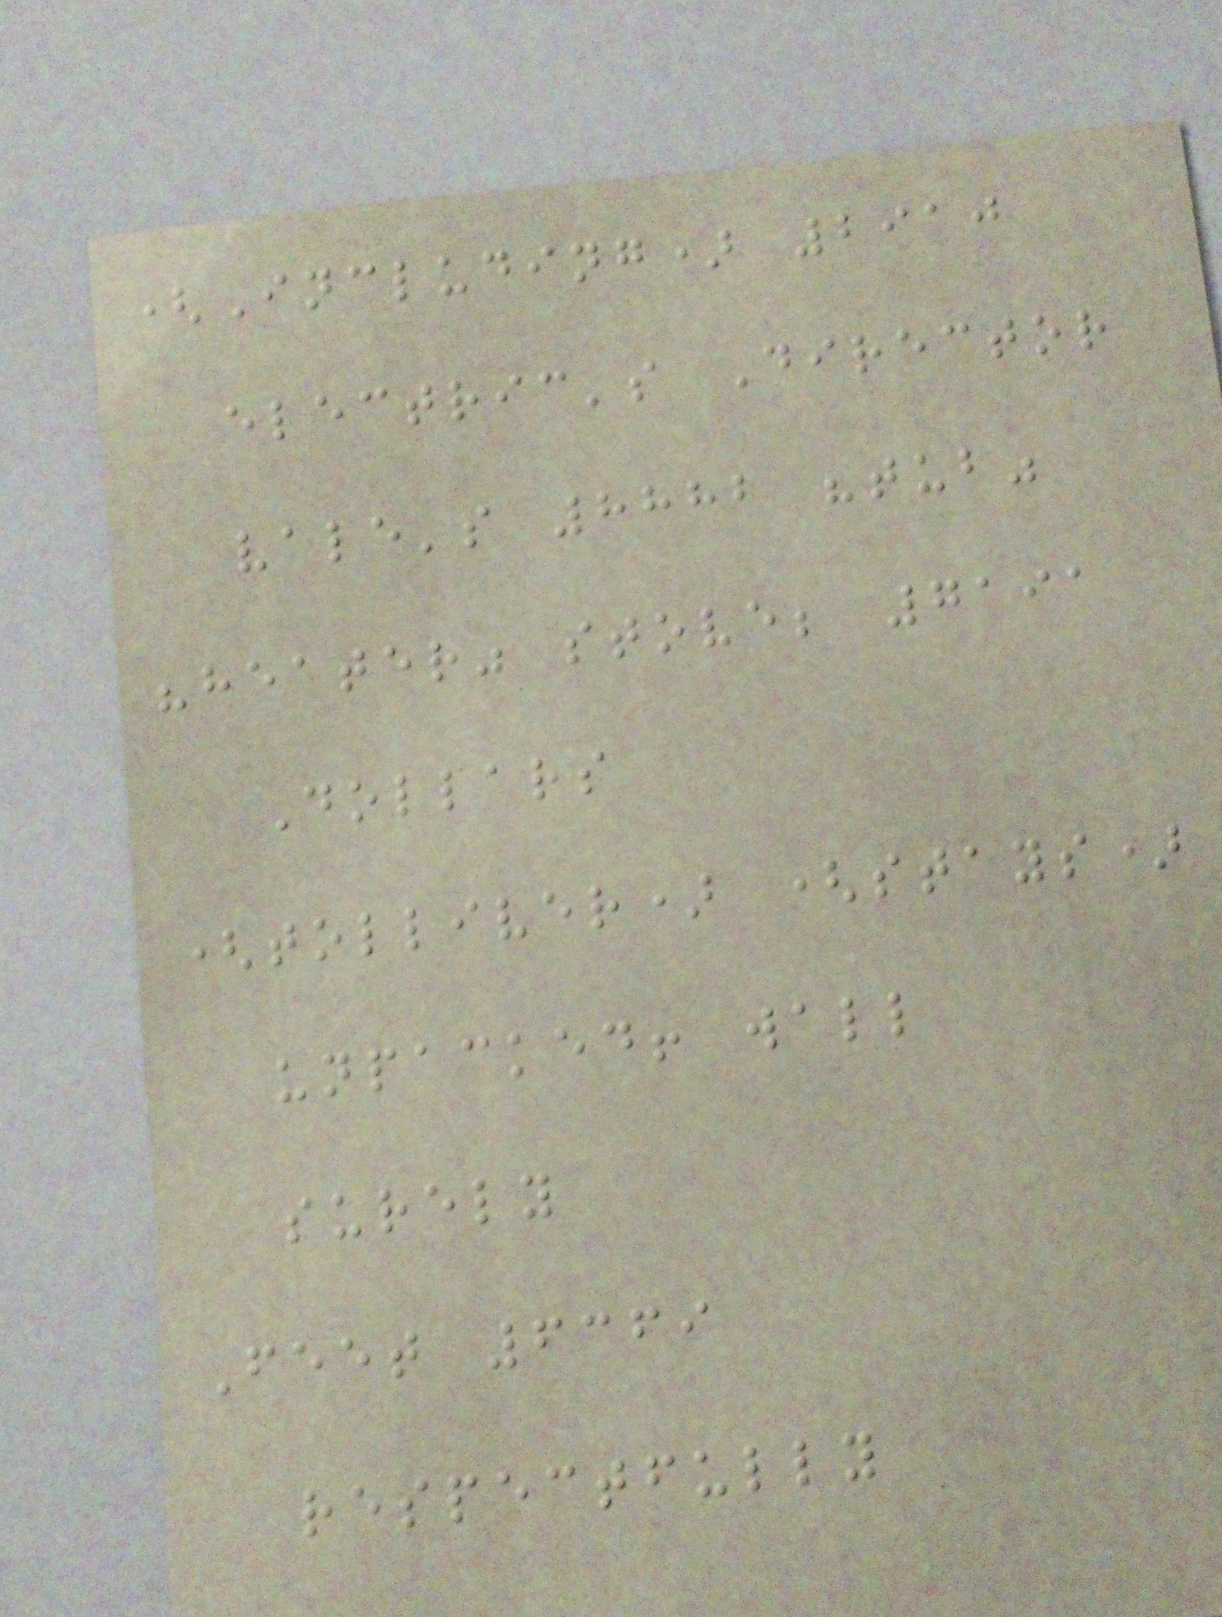(Including) 2910
electric's Director
vale's 8882 "tub"
"heater" stove; 7191
Dollars
(tolliver) (stays)
unpacked! wall
surely
Feet 6369
respectfully
